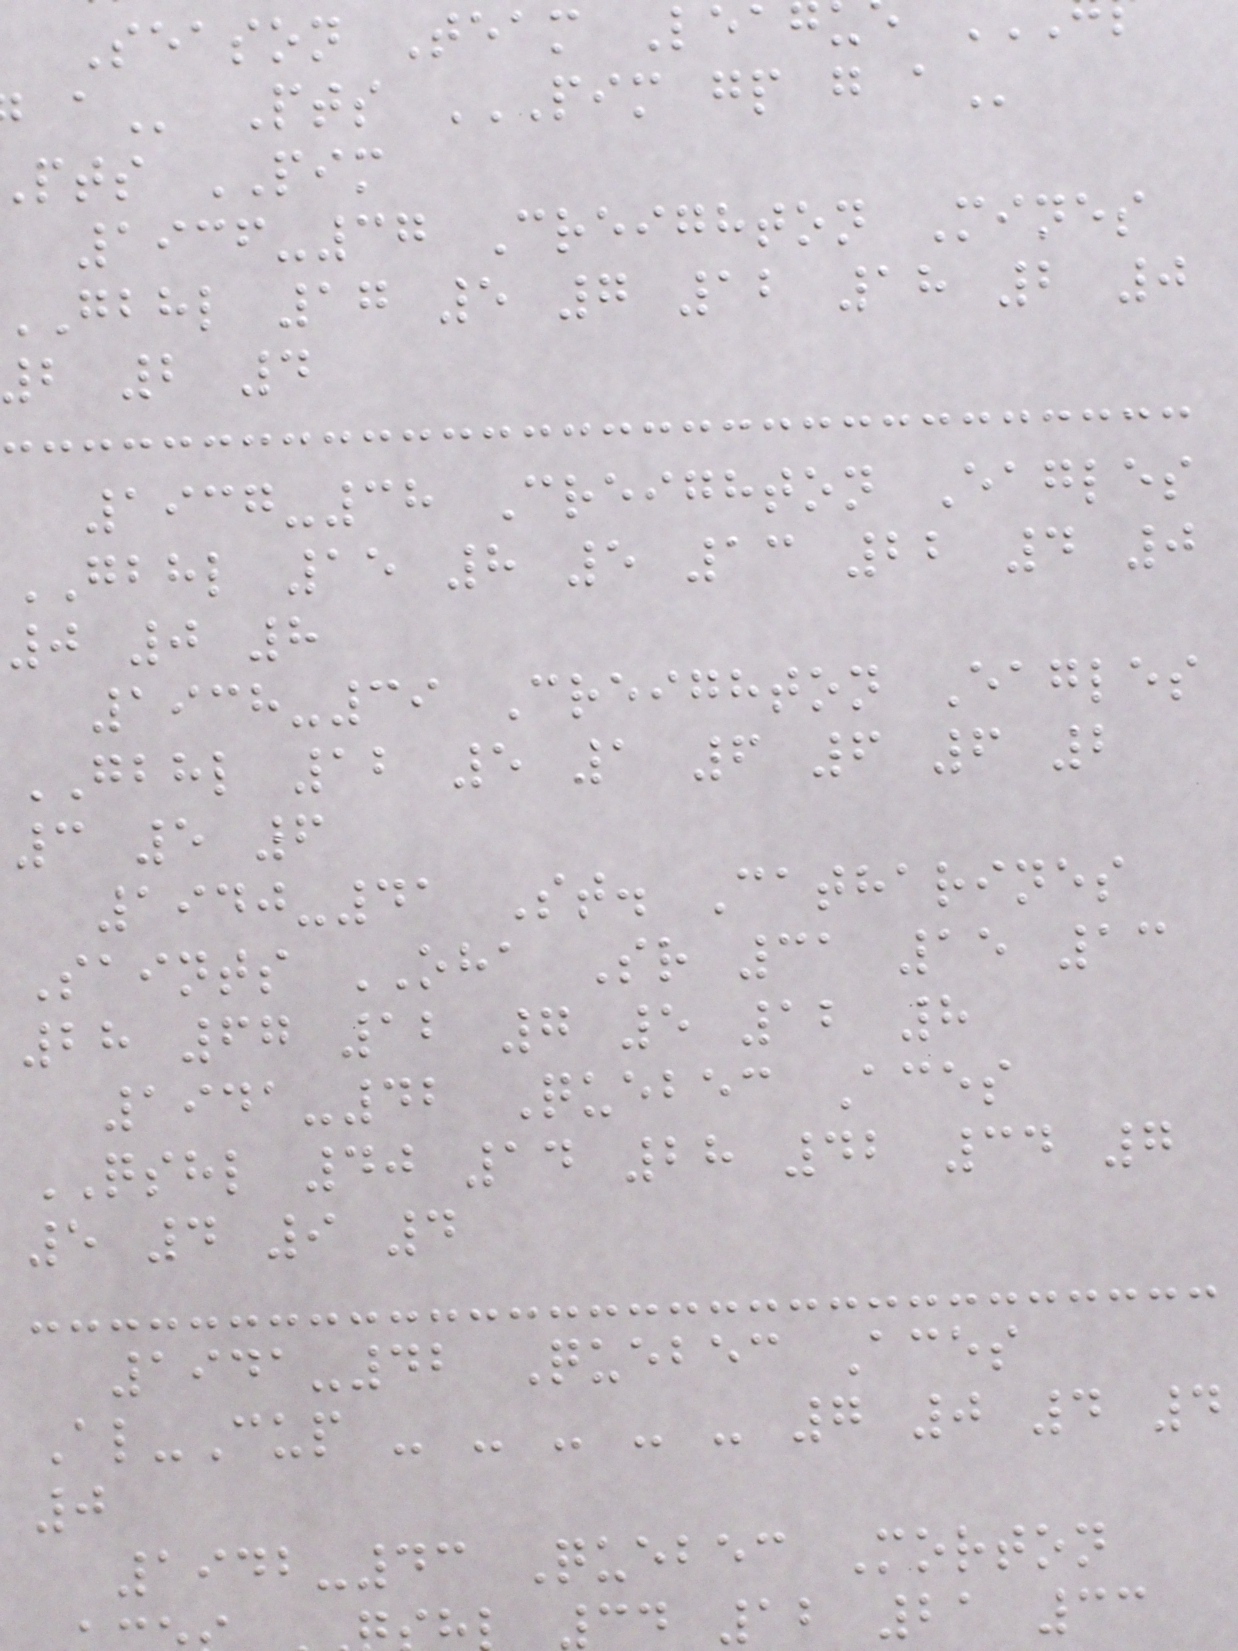Season Team Lea
pts PIM
1936-37 Creighton Mines
gbhl 17 5 7 12 18 2 0
b 2 4
1937-38 Creighton Eagles
GBHL 15 8 5 13 22 4 0
0 0 8
1938-39 Creighton Eagles
GBHL 12 5 1 6 6 6 2
3 5 6
1940-41 St. Catharines
Saints OHA Sr 31 15 13
28 67 12 7 5 12 8
1941-42 Quebec Aces
QSHL 40 14 28 42 34 7
5 4 9 4
1941-42 Quebec Aces
Al-Cup - - - - - 7 0 4 4
0
1942-43 Quebec Morton
34 12 21 33
